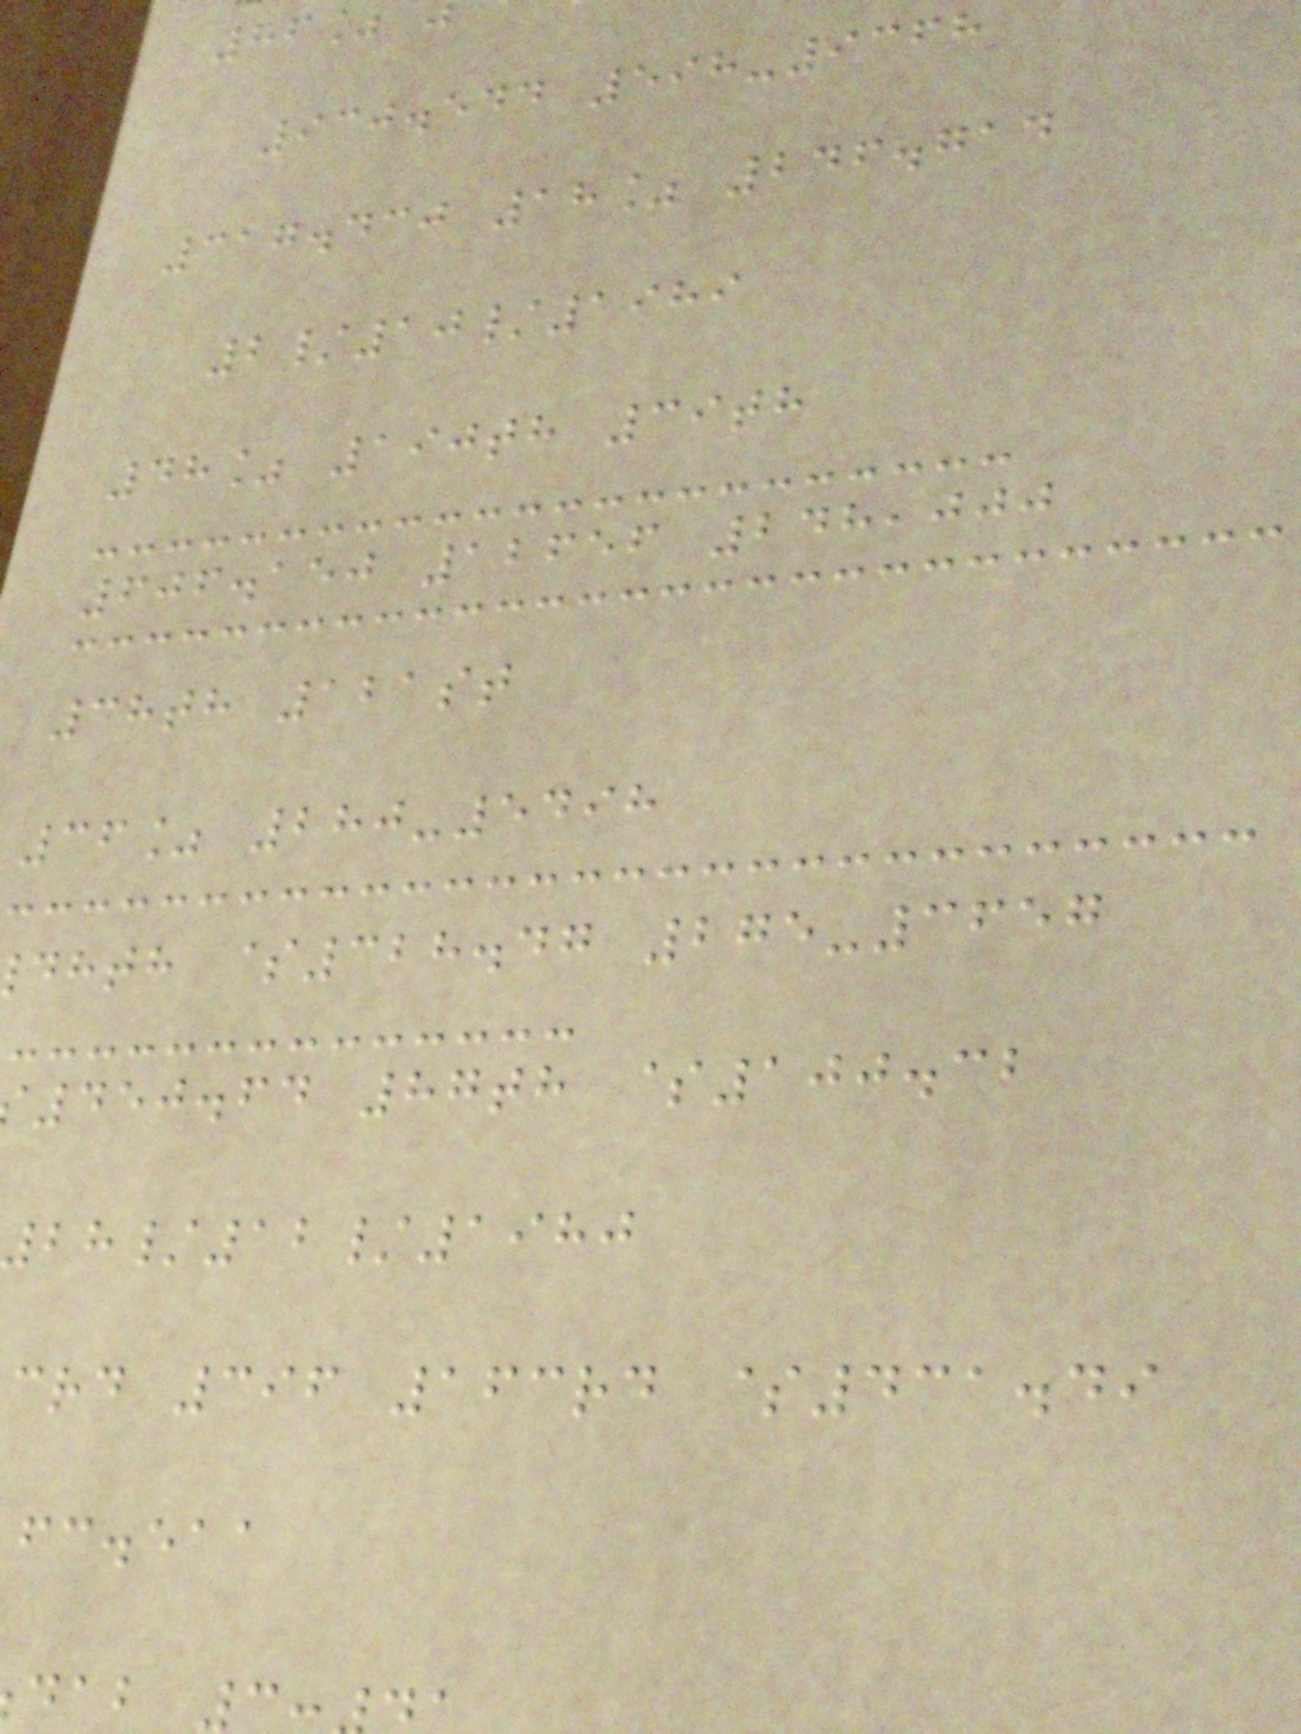930.544 598-9368
317.430 18% 246.714
2/10/1989
48% 190th 39th
606.150 12656 248,000
38th 121st
36% 280-5498
dhth $328.47 275-3657
450.64 87th $100.32
28/12/1980
crd 396 163rd $431.49
fc.eaa
